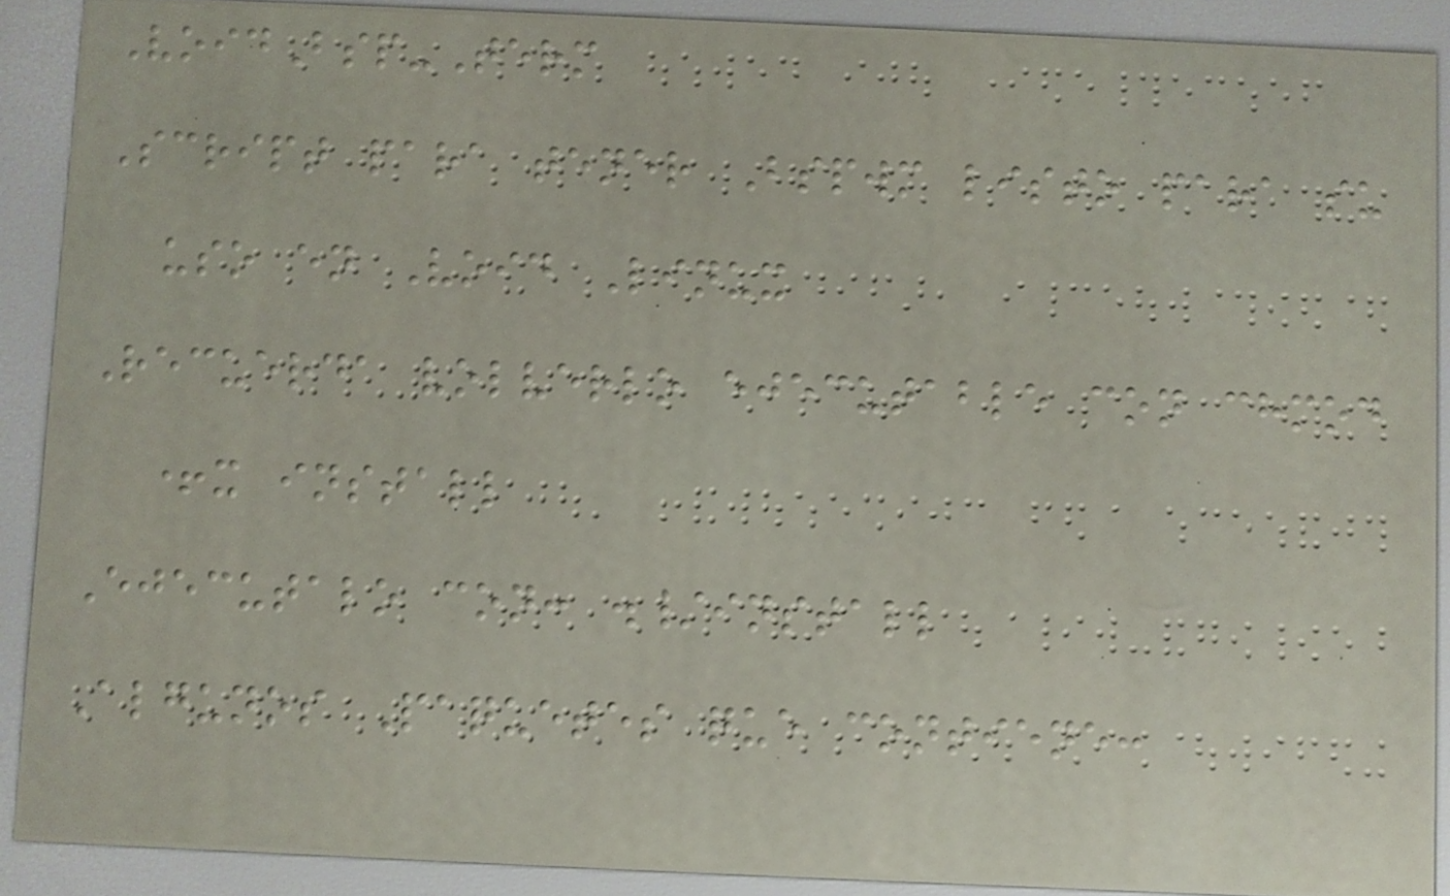VoidBsp-Term
Script para tener Bspwm listo para su
uso en Void Linux
Recuerda volverlo ejecutable con chmod
+x install
Ejecutalo con: ./install
Algunos Paquetes que contiene:
